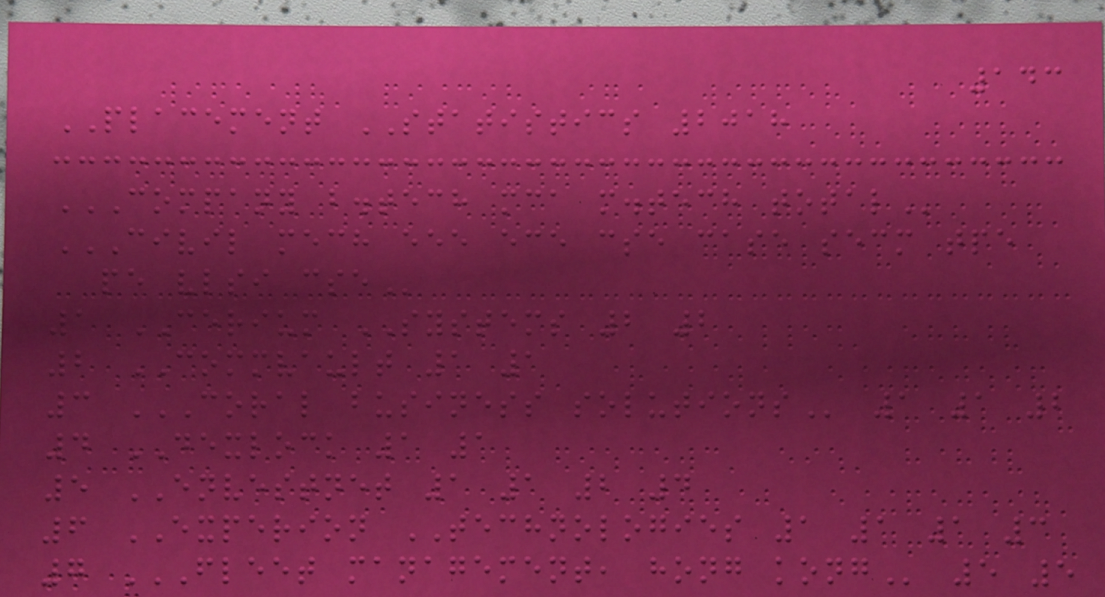143
PLACEMENT STATISTICS 2018
COMPANY B.TECH MCA M.TECH TOTAL
CIVIL MECH EEE ECE CSE CASE SECM TPE
PE VLSI CSE
1 CERIUM SYSTEMS 2 2
2 COMMVAULT 1 1
3 CORAL BUSINESS SOLUTIONS 1 1 2
4 DEXLOCK 1 1
5 ENVESTNET 1 1 2 4
6 EXPERION TECHNOLOGIES 1 1 1 3
7 FLEET MANAGEMENT, HONG KONG 5 5
